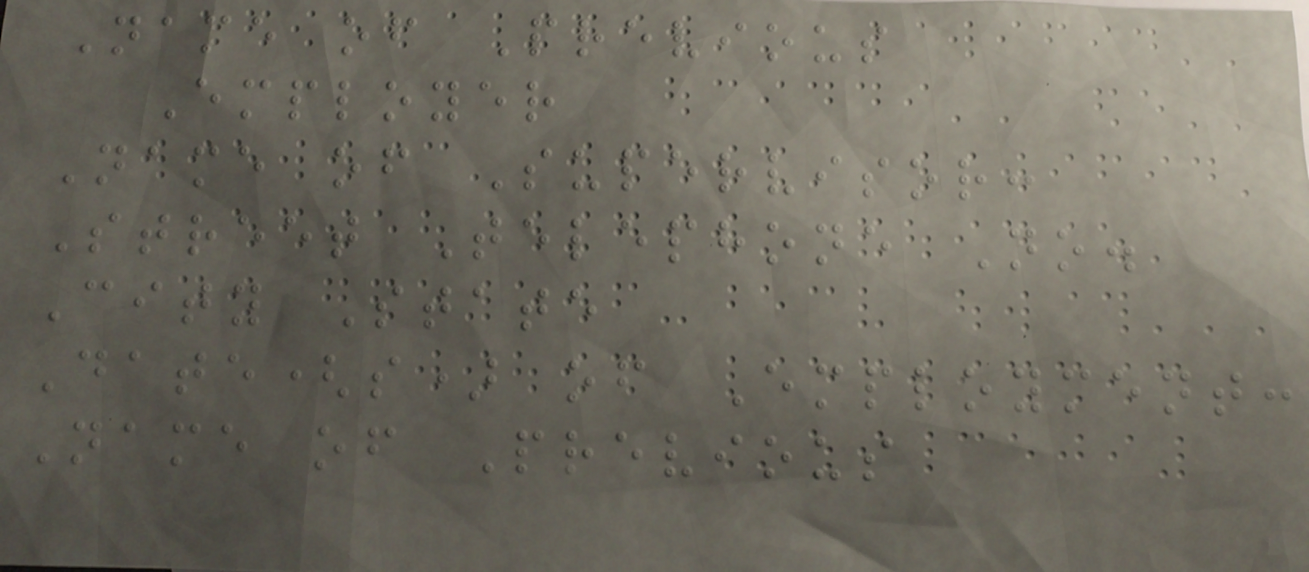Name of Previous
Employer
Name of Supervisor:
Street Telephone No.
City State
Date(s) of Employment:
Name of Previous
